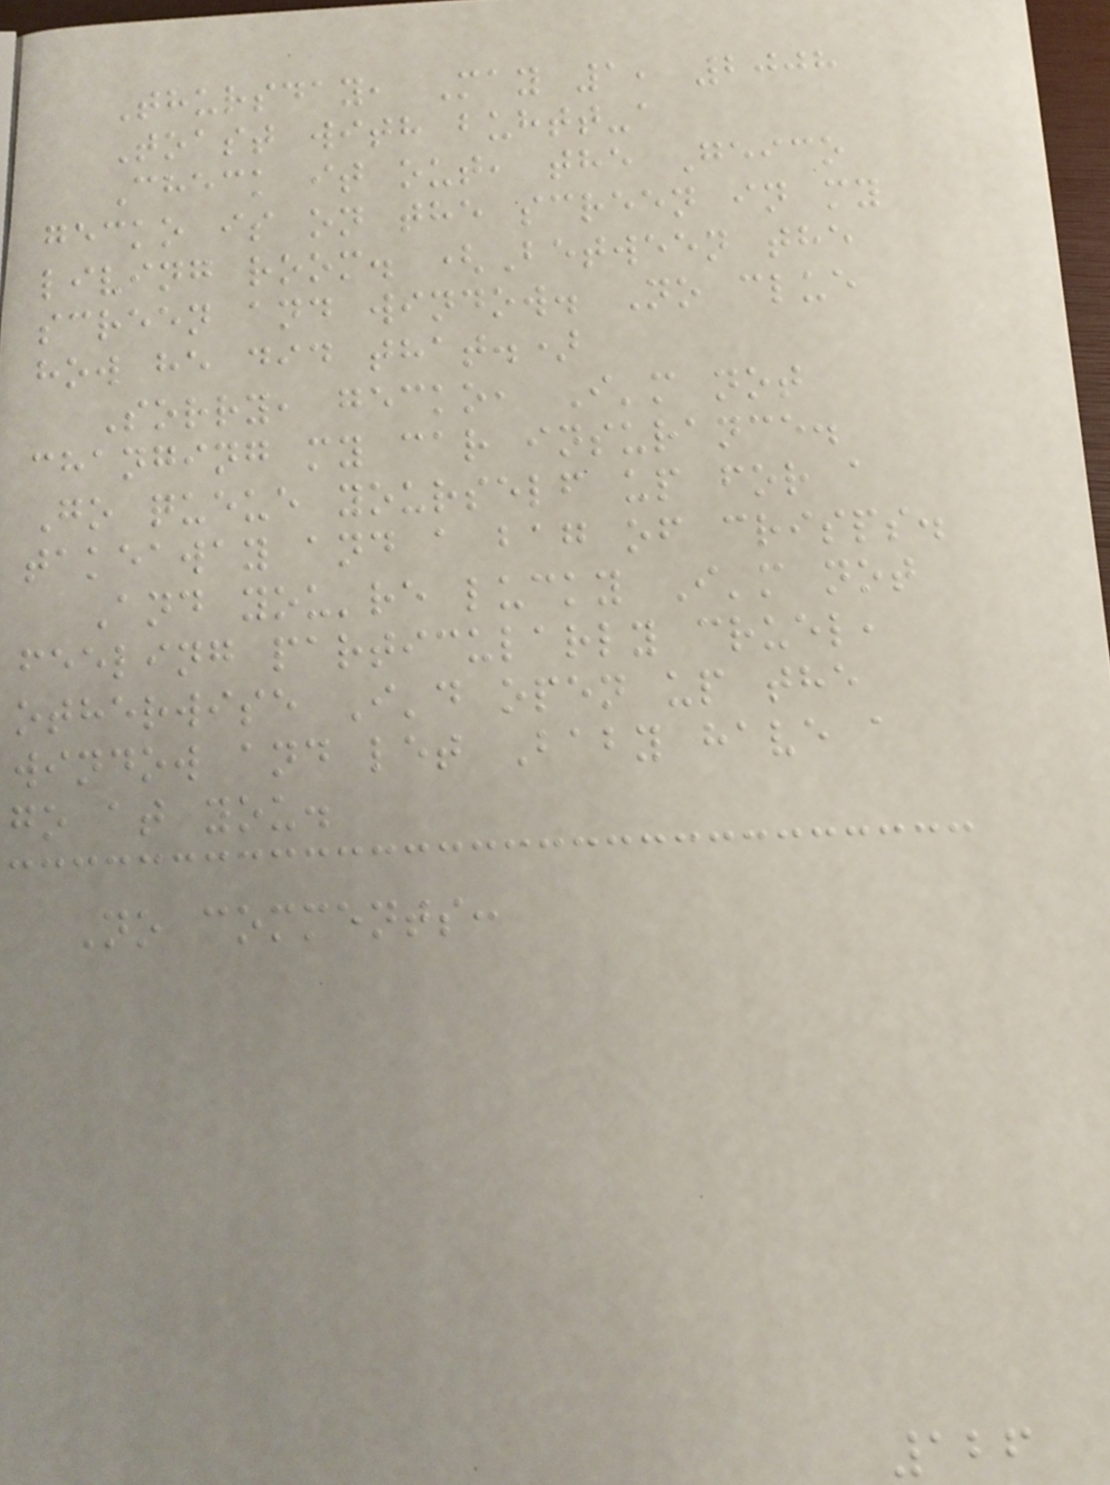Thursday, May 1, 2008
Toast with buhtt-a
Check it out, the Geico
gecko is on the screen in my
living room. (Between the
screen and window. No clue
how he did that.)
Sorry, gecko, I'm not
changing my car insurance.
Go queue yourself up for a
takeaway and a bag of crisps.
And you're lucky I'm not
feeling particularly cruel,
otherwise I'd open up the
window and let Baby have a
go at you.
No comments:
126
